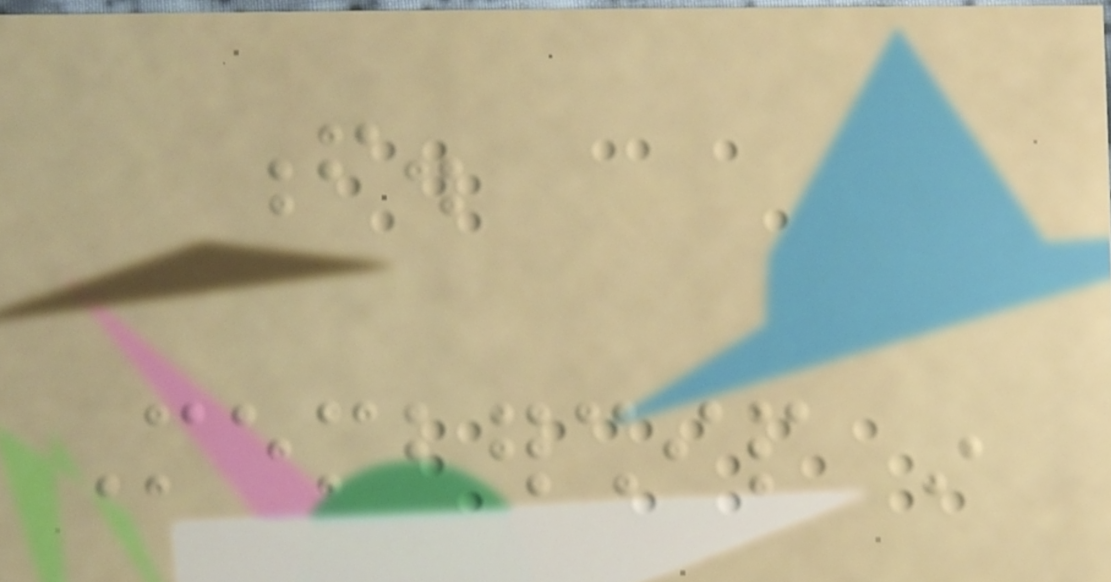f.
Membership in
